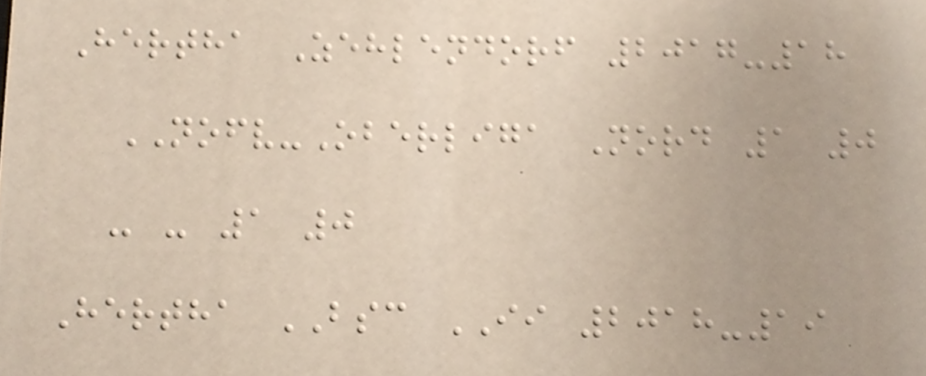Hertha Zehlendorf 2017-18
NOFV-Oberliga Nord 1 0
- - 1 0
Hertha BSC II 2018-19
